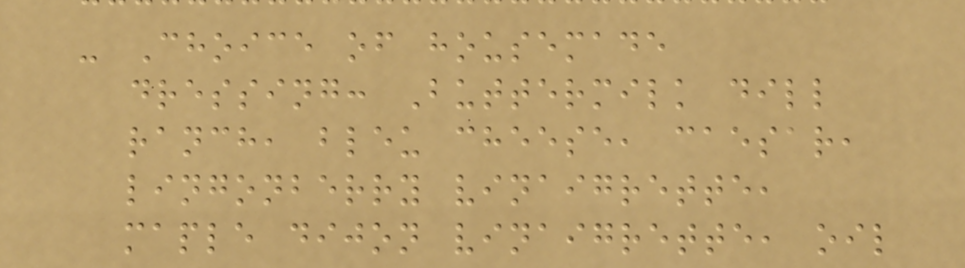- Choice of housemade
dressing: Buttermilk dill
ranch, bleu cheese, caesar,
lingonberry vinaigrette,
maple dijon vinaigrette, oil
